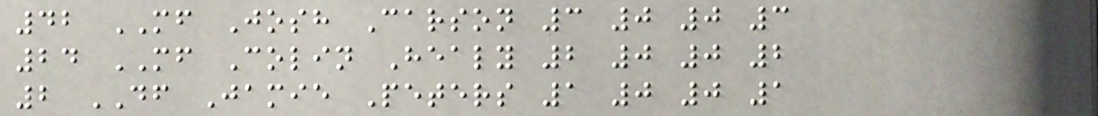42 MF Josh Carson 3 0 0 3
24 MF Colin Healy 2 0 0 2
2 DF Jamie Peters 1 0 0 1
